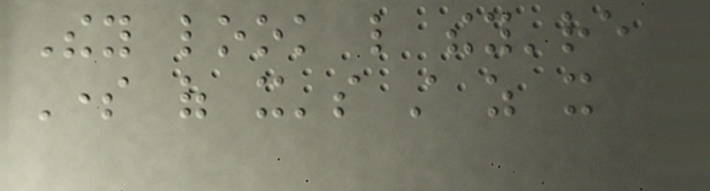They look like they're
Some of it's still as it
